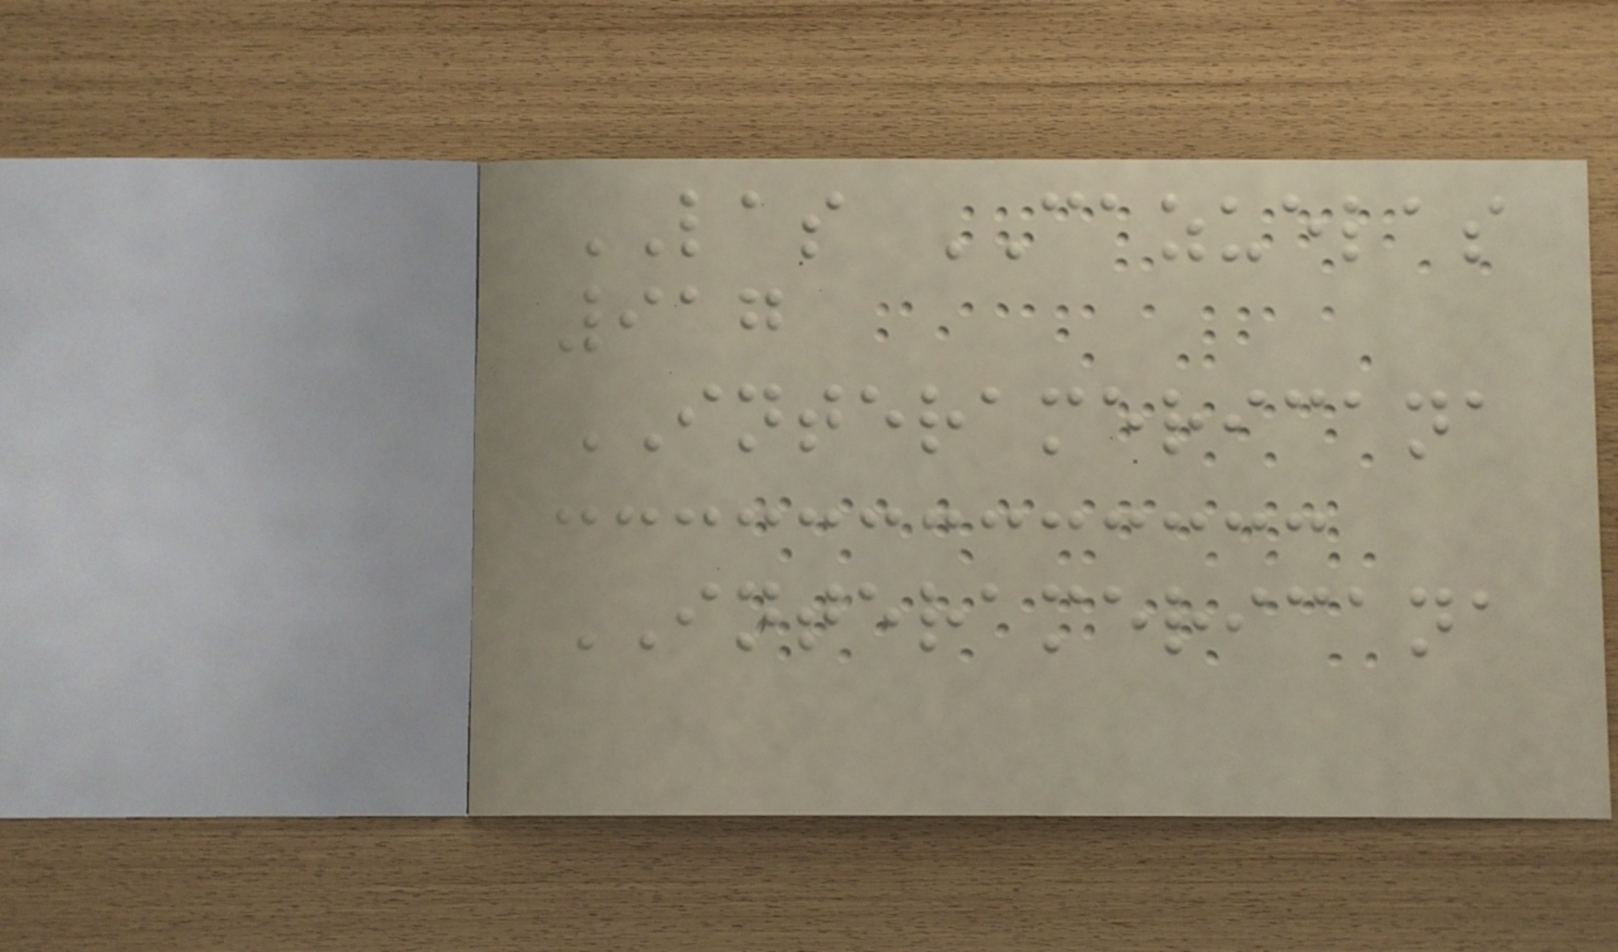LAS CAZUELAS
917
INTERAMERICANA
INTERAMERICANA
